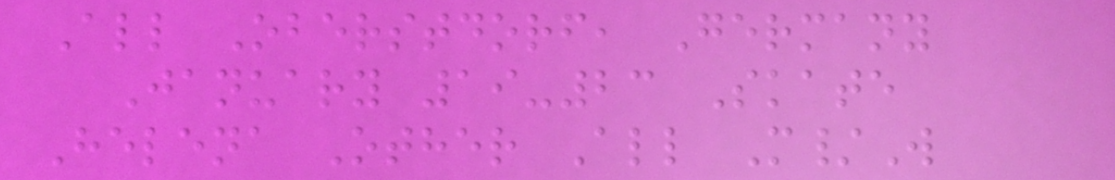All Oberstdorf, Germany
January 19-23 Skate
Helena Other All M/W
